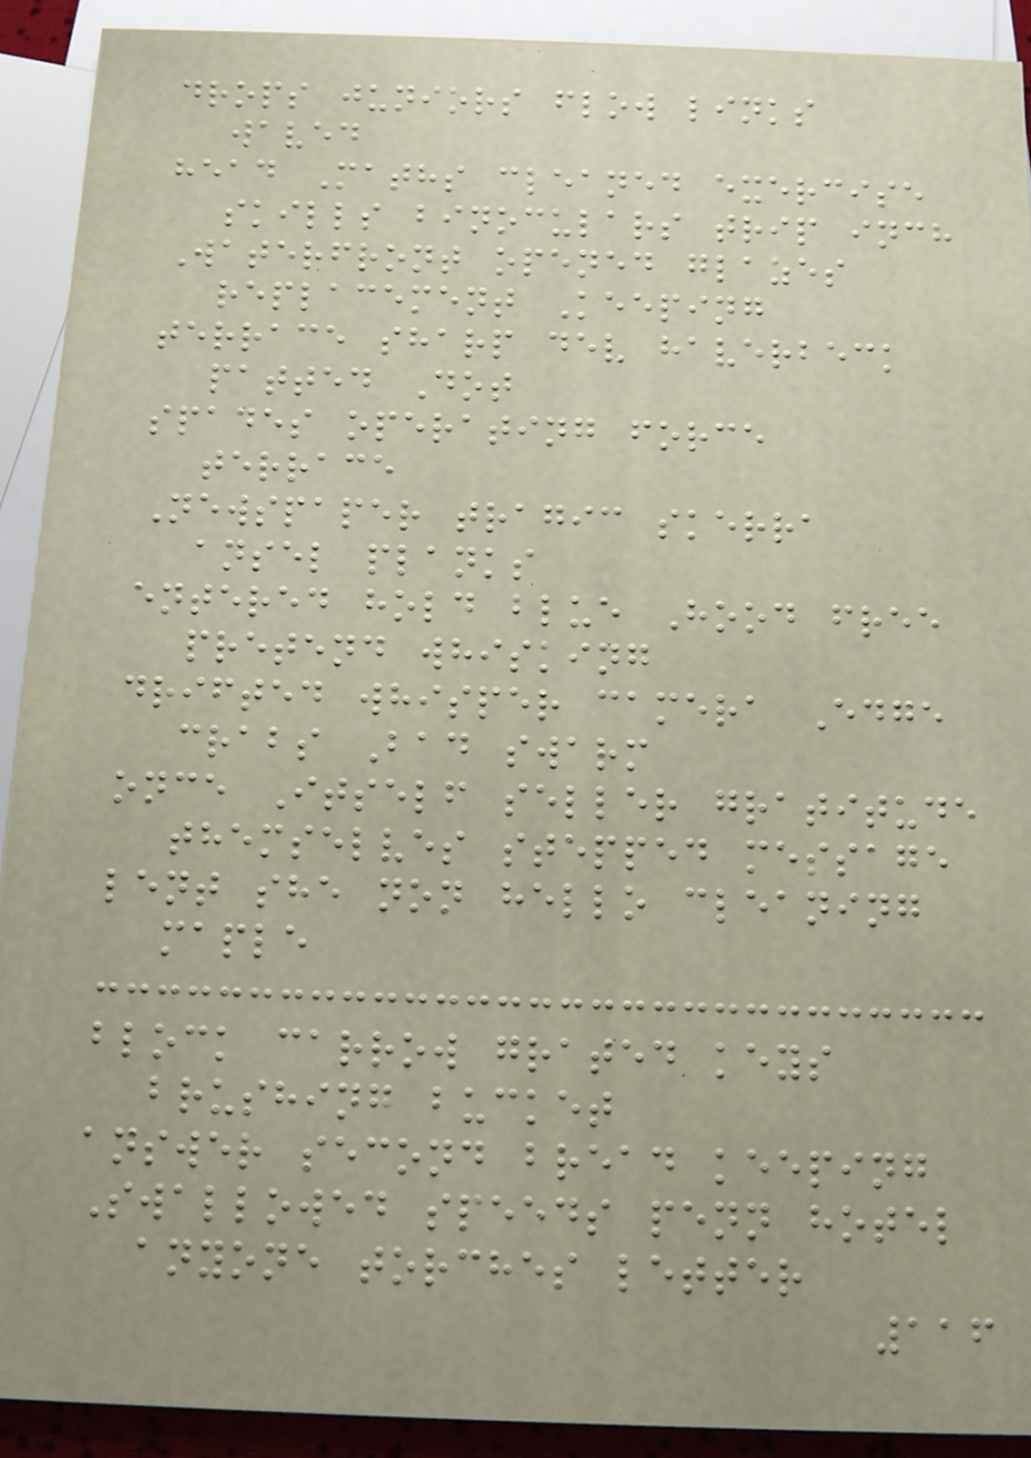drops juniors flow links
waved
head Maths cleaned exercise
skills binoculars trip inch
Waterfront opened glazes
replacement Keeping
terrace sharp dev haverbeck
patted Dot
spades operating force
terrace
Newspaper tragic skerra
ansel planks
entered hold blue Hood free
pretend whisking
drifted whisper camera Edge
crabs Bad swarm
once Itself seller gratitude
themselves stepped message
lent she non hello cleaning
maple
block carrow grated keys
brushing bucket
answer second bread keeping
Swallowed speeds penn hotel
anyone torches letter
116
